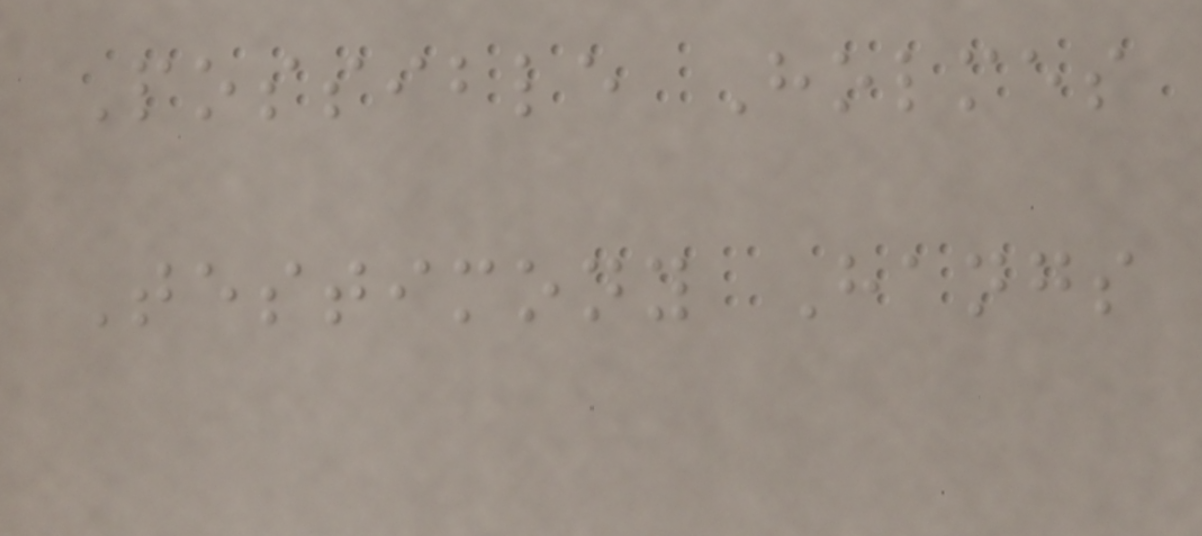Possible Holmes
Testimony Hangs
